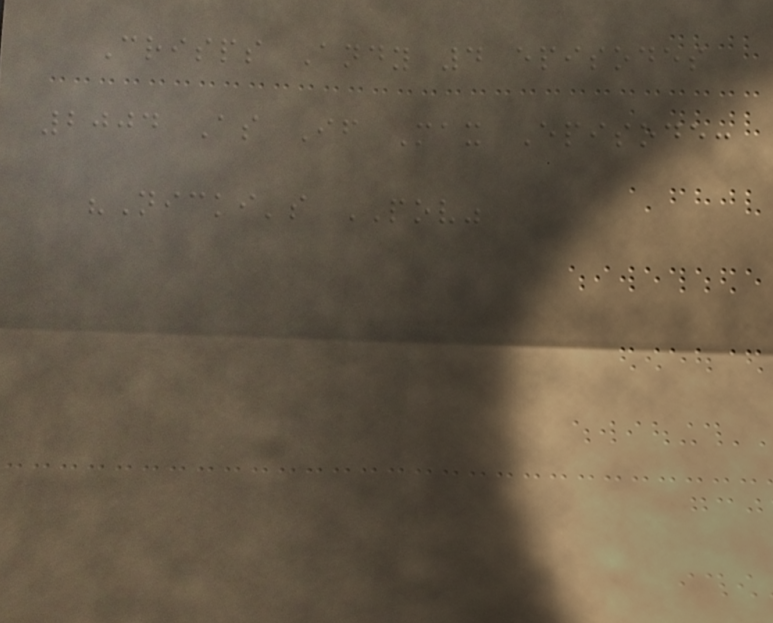Crisps Andy 4 episodes
2004 As If Max Episode:
"Nicki's POV"
